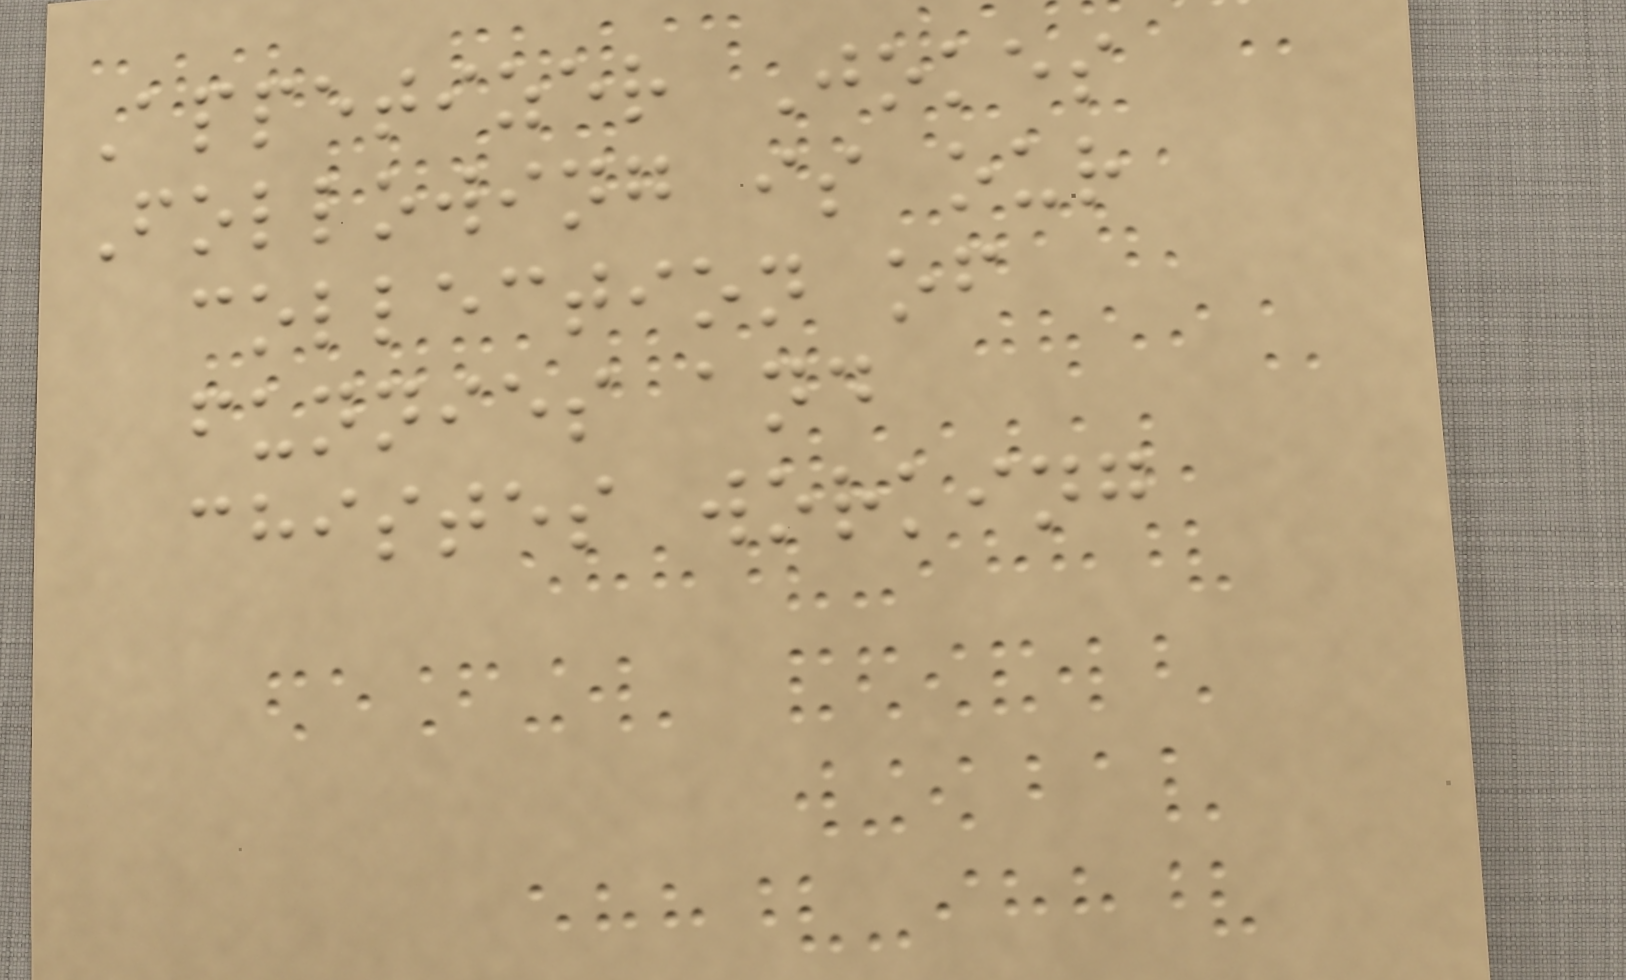Appetizer Jokes
Following is our
collection of
funnies and
chistes working
